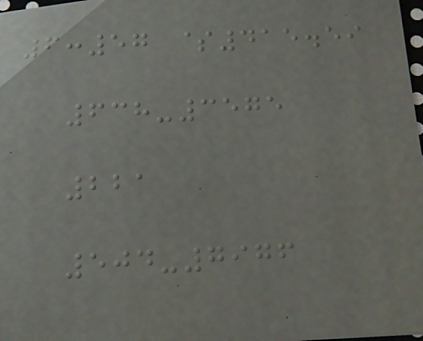6:57 $415.59
638-3575
221
504-7976
